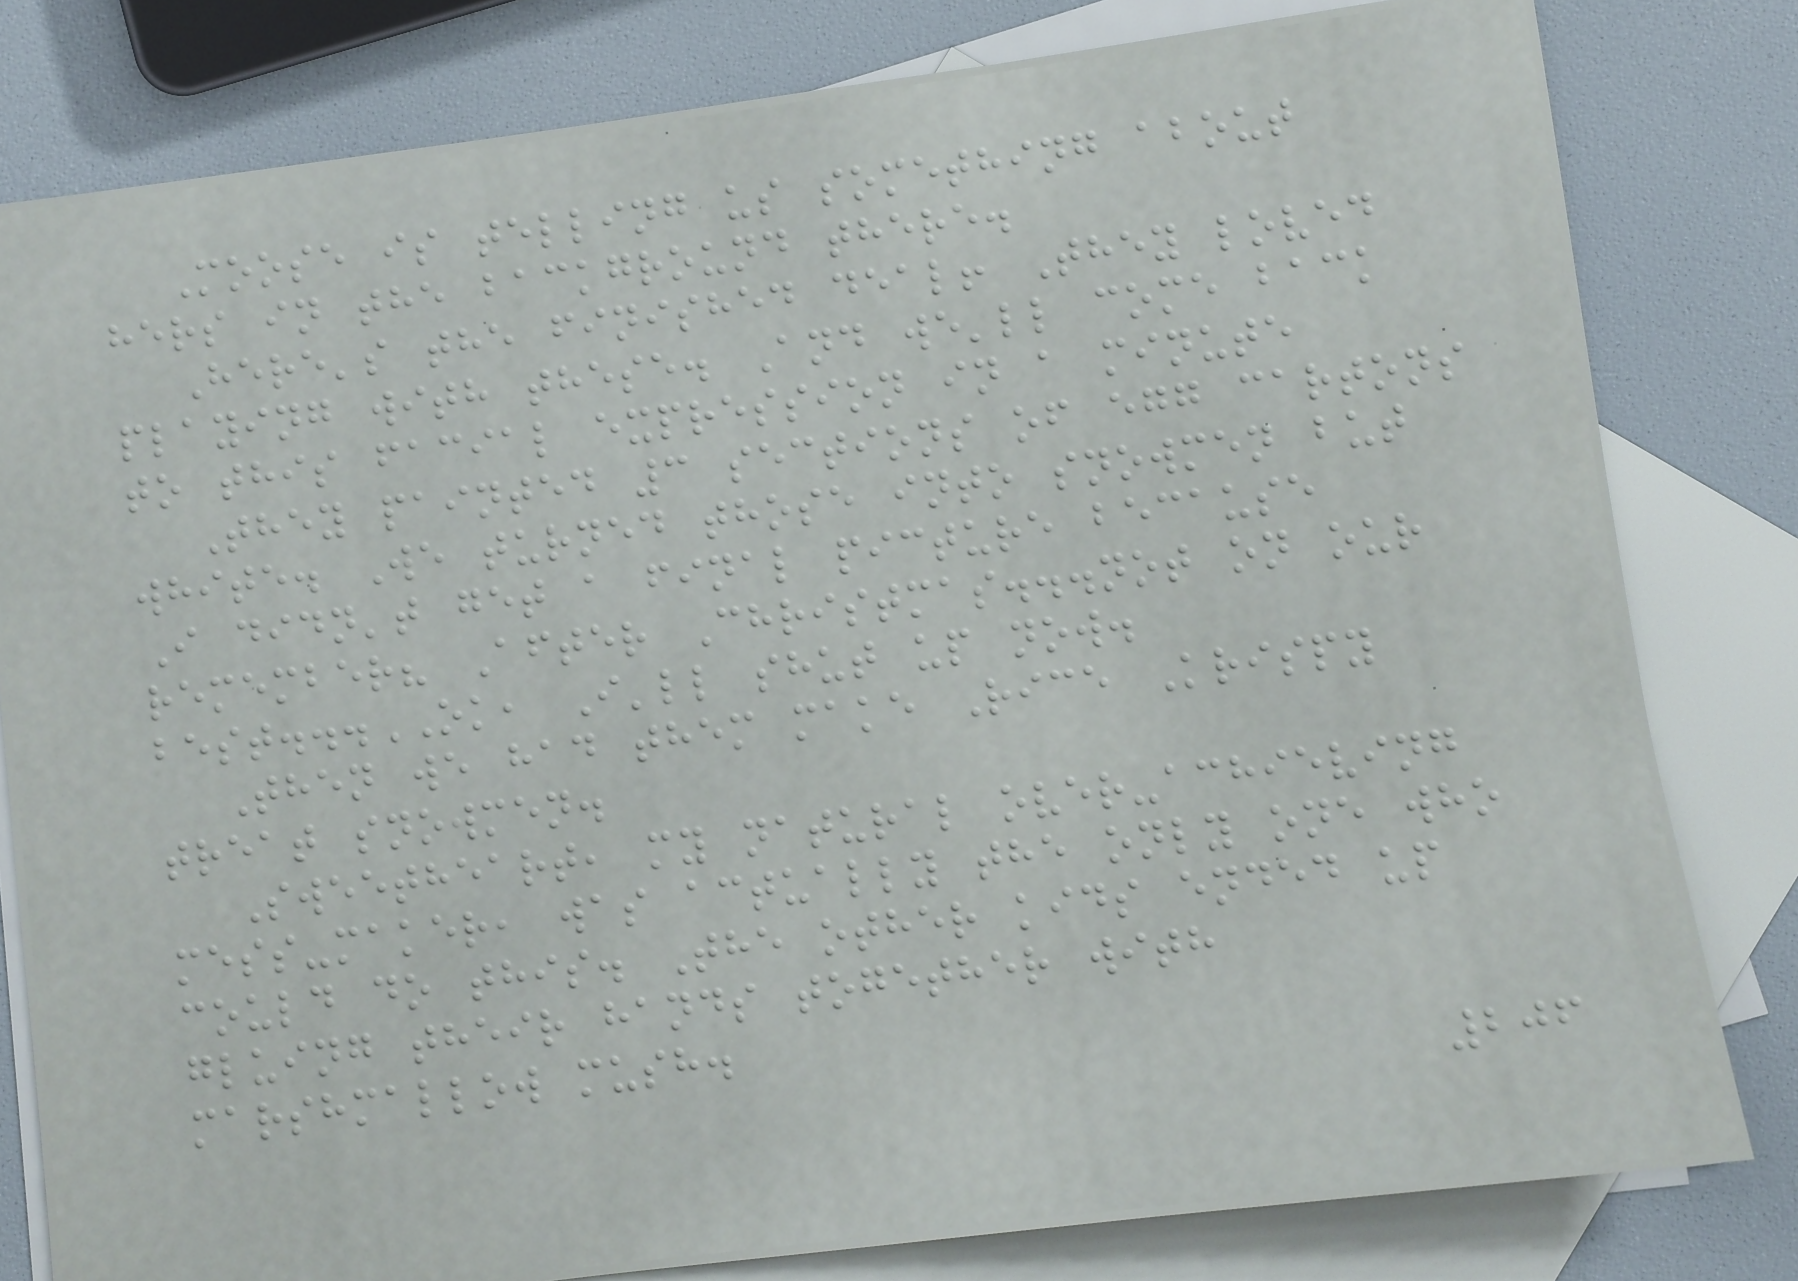Moose is telling us something about
hers in the background there.
Here's the finished deal! They loved
playing with these. And we'll come back
to this facial expression in a minute
They painted 3 sections of egg cartons
white. We turned those into snowmen but
I didn't get a final picture because
remember? After Christmas...not on our
best...OK, I'll shut up now.
Then we had them make Rice Krispy
treat snowmen.
Sweetheart, my natural over-achieving
mess-maker, was actually the only one who
could do this. The other kids ended up
gluing their hands together with
marshmallow mush.
206
